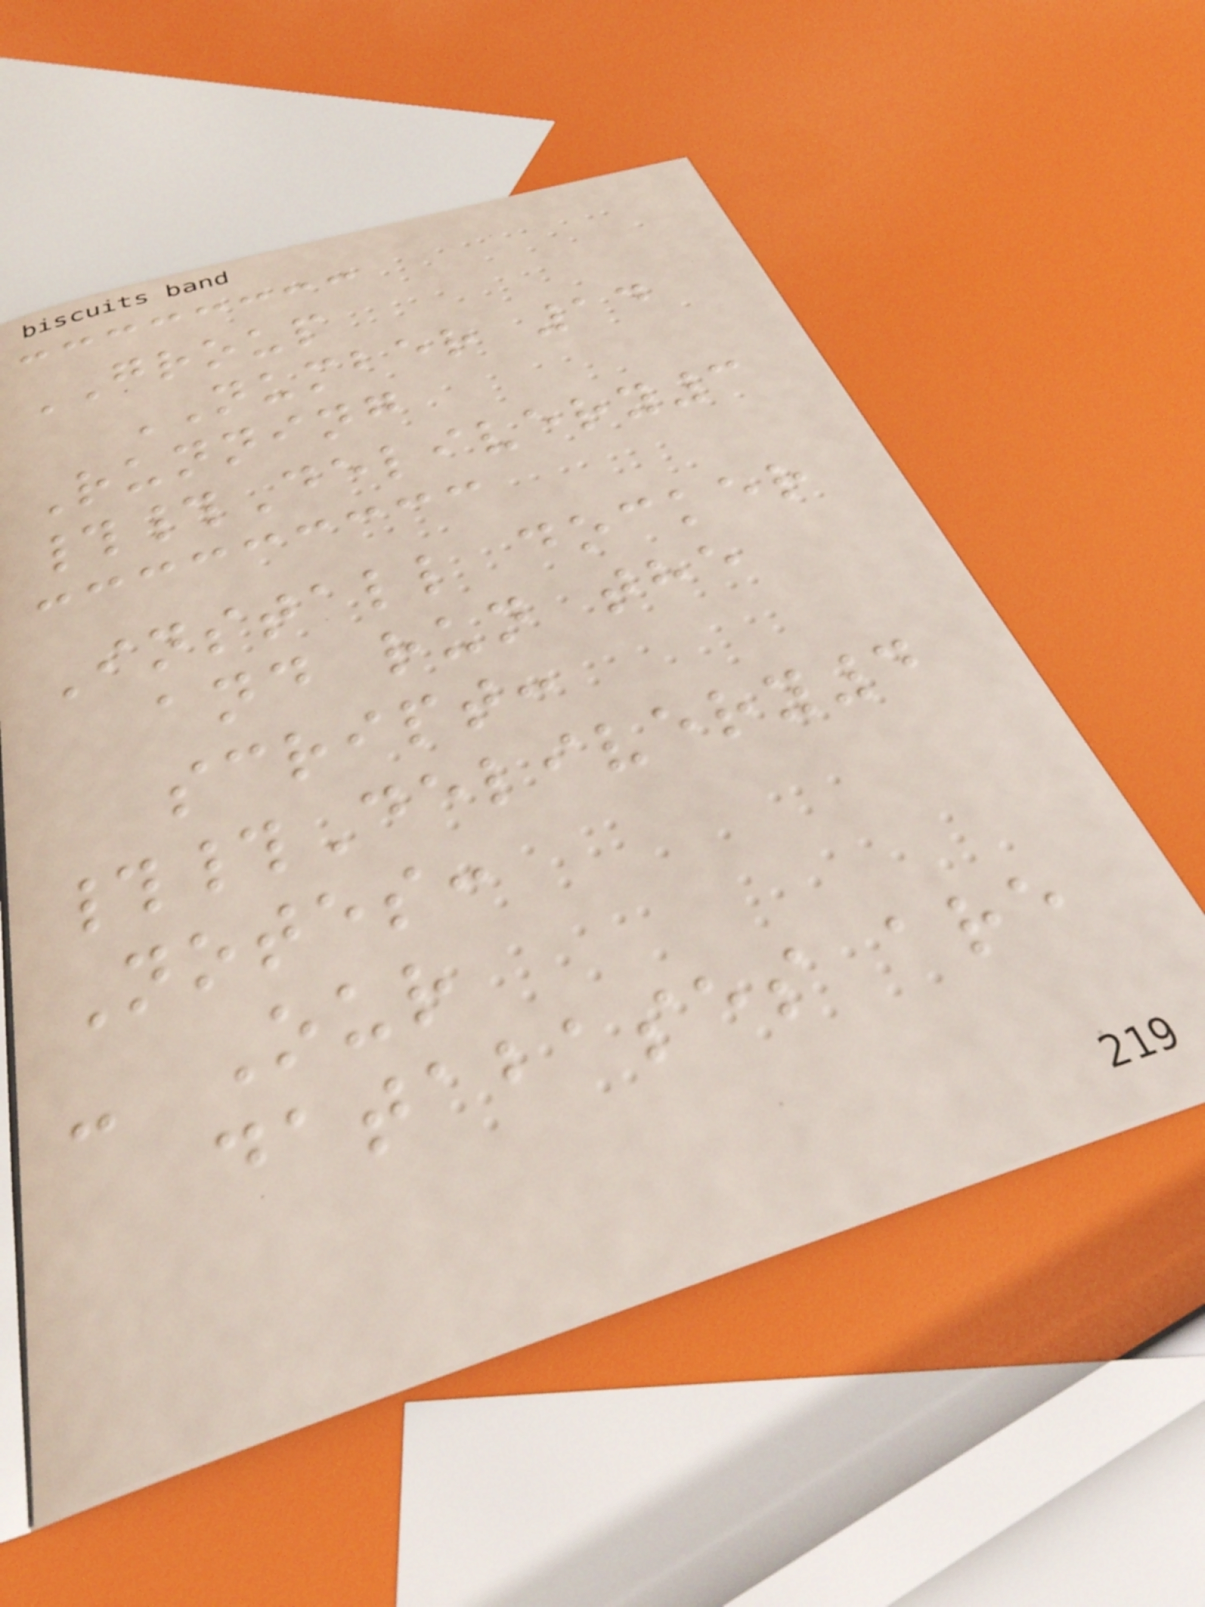GROUP
NUMBER 14
Running
##Delivery3
Install docker
and run the
script:
##Delivery4
Notes:
- Our
databases are
